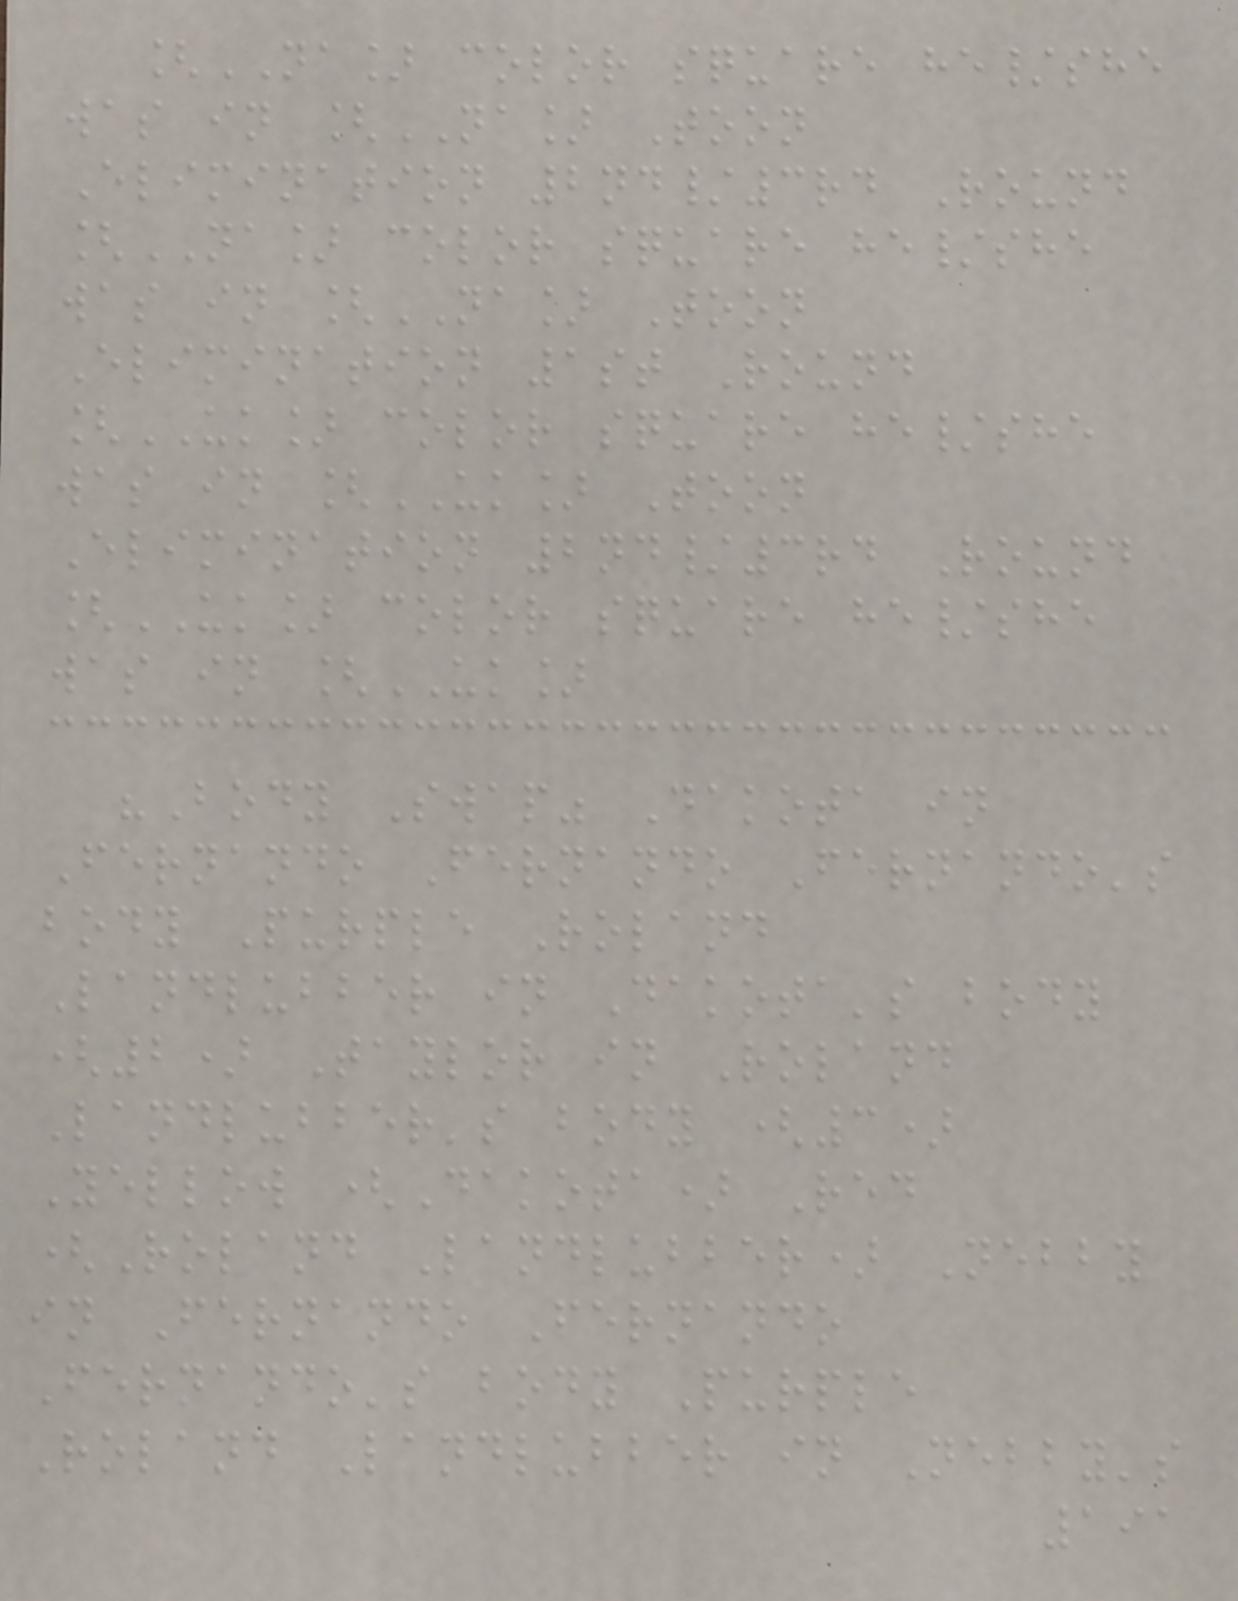[NA] color square he/she
was in [NA] Toon
Elimination 2nd/3rd Round
[NA] color square he/she
was in [NA] Toon
Elimination 1st Round
[UK] color square he/she
was in [UK] Toon
Elimination 2nd/3rd Round
[UK] color square he/she
was in [UK]
"Body Swap" Dakota in
Fernando Fernando Fernando's
body Purple Roland
Landlubber in Dakota's body
(2) Taylor in Roland
Landlubber's body (3)
Yellow (Dakota) Red
(Roland Landlubber) Nebby
in Fernando Fernando
Fernando's body Purple
Roland Landlubber in Nebby's
191
